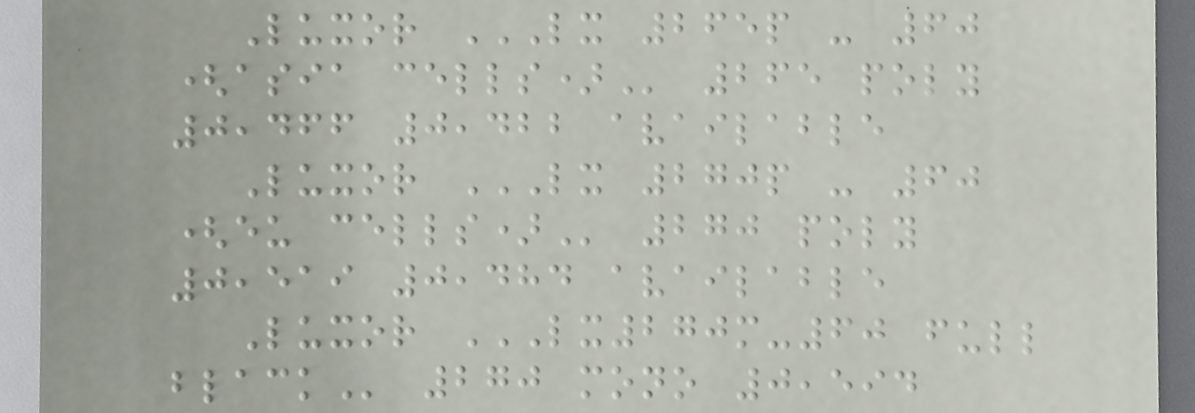Luxor LX 265P - 60
(ASIA CELLS) 265 poly
0,466 0,422 available
Luxor LX 270P - 60
(EU CELLS) 270 poly
0,519 0,484 available
Luxor LX270M-60 FULL
BLACK 270 mono 0,594
